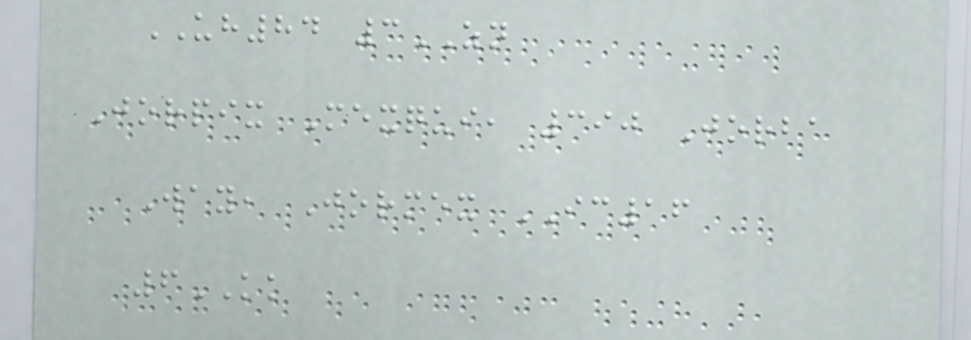UH84 3ZN
Jorpix Mexqui, 390 Jorba
Way, Jormex IC16
6KK
